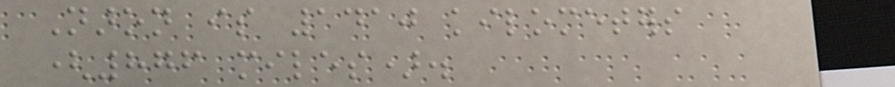Naron is 1410 kilometers
(876 miles).
